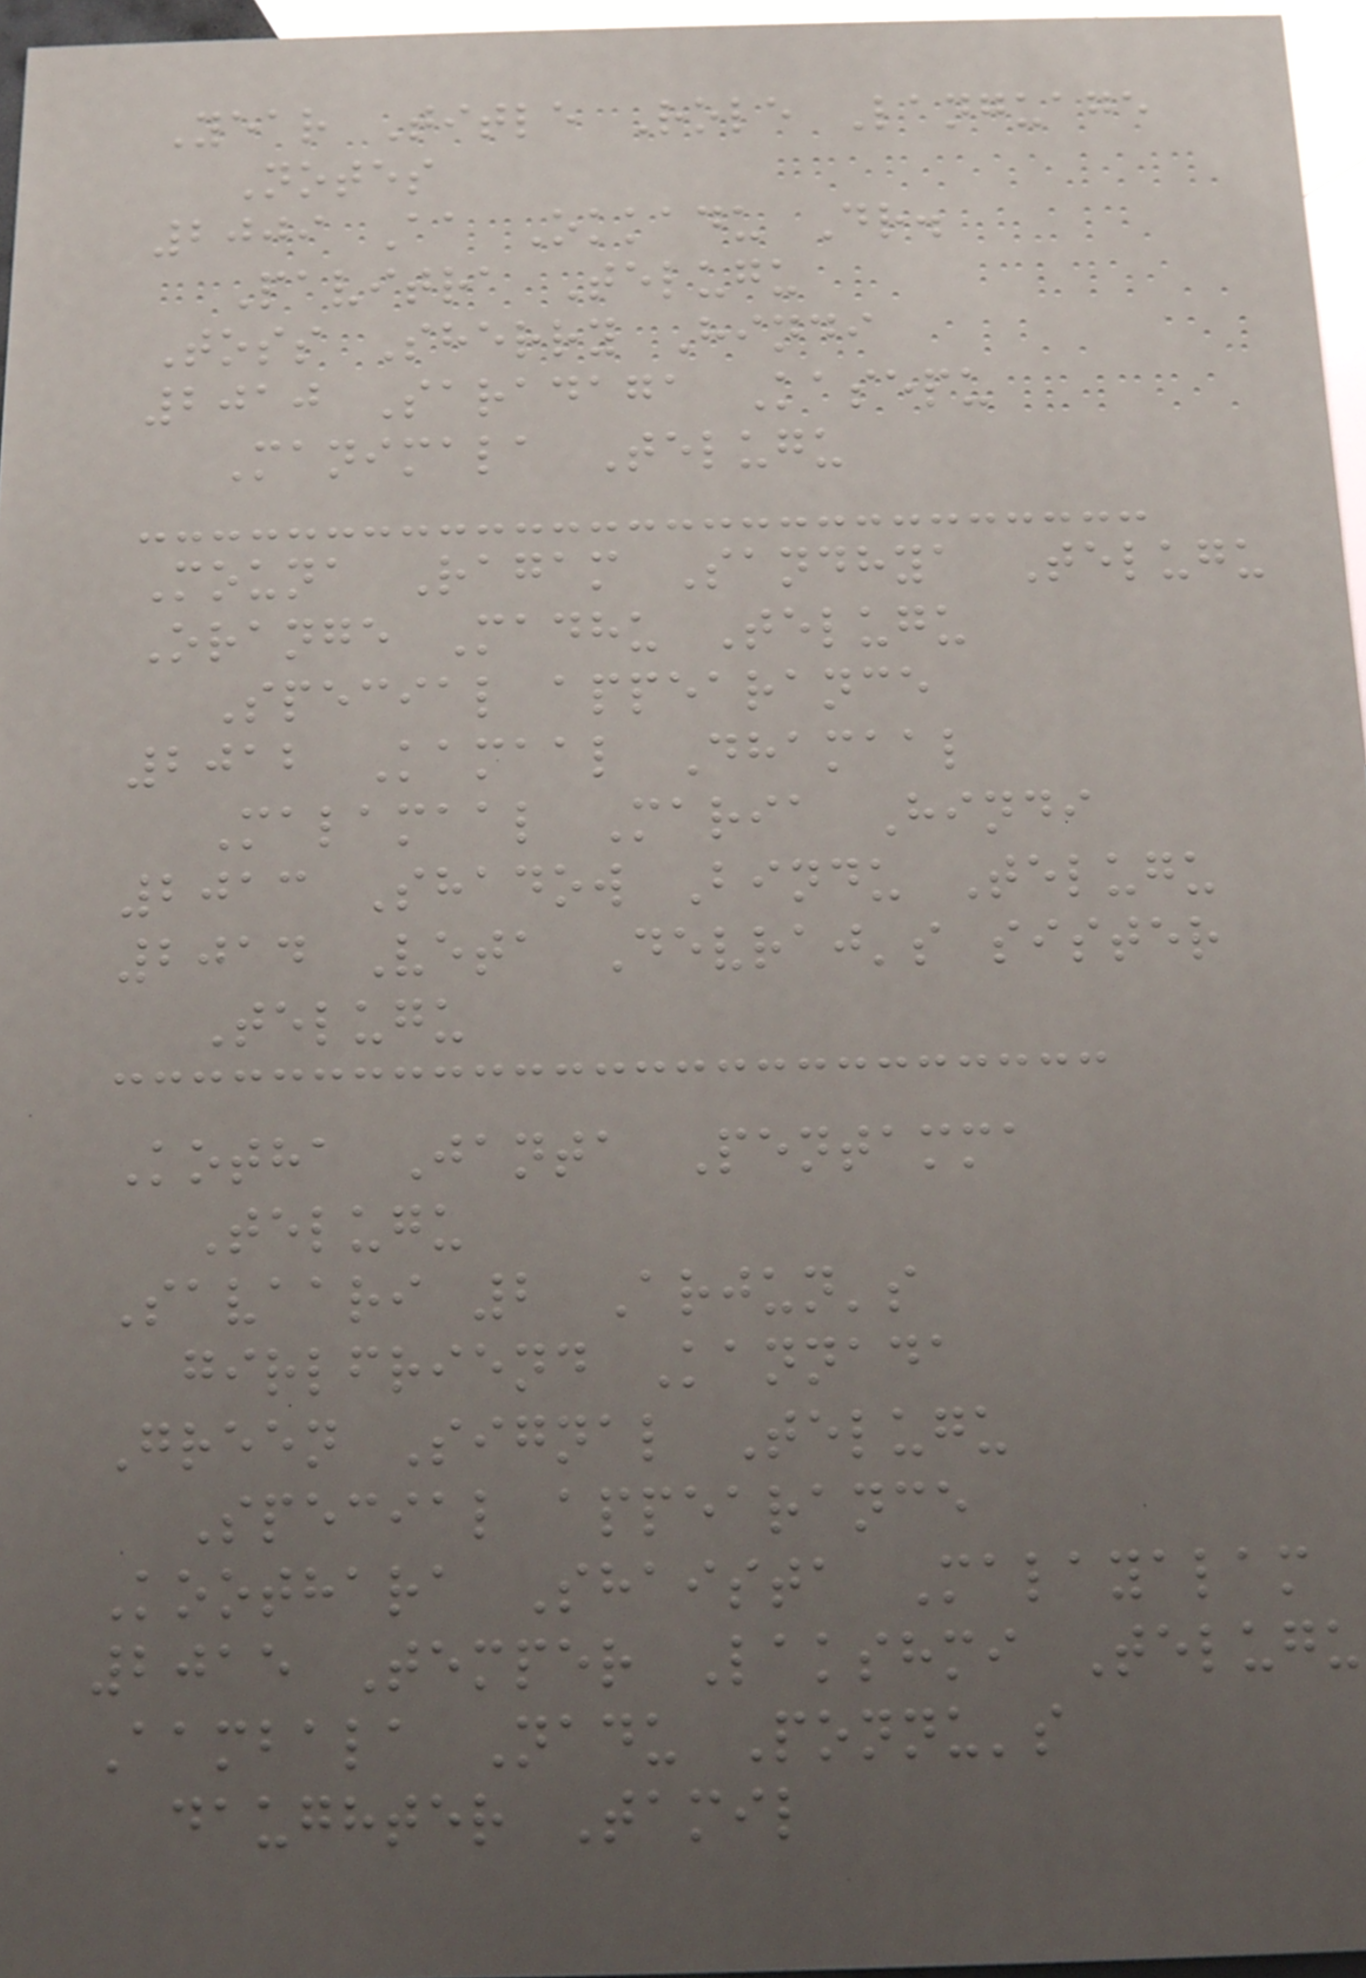Year Title Role Language
Notes
2009 Aa Okkadu Dr.
Pavitra Telugu
Toss Sherry Hindi
2010 Saradaga Kasepu
Manimala Telugu
Mouna Ragam Sandhya Telugu
Orange Madhu Telugu
Special appearance
2012 Kamaal Dhamaal
Malamaal Maria Hindi
2013 Shadow Bindu Telugu
2014 Veta Devraj's sister
Telugu
Kotha Janta Pentamma
Telugu
Savaari 2 Arjun's
girlfriend Kannada
Green Signal Telugu
Special appearance
Koothara Shaista Malayalam
2015 Temper Lakshmi Telugu
Aambala Nadu Ponnu's
daughter Tamil
